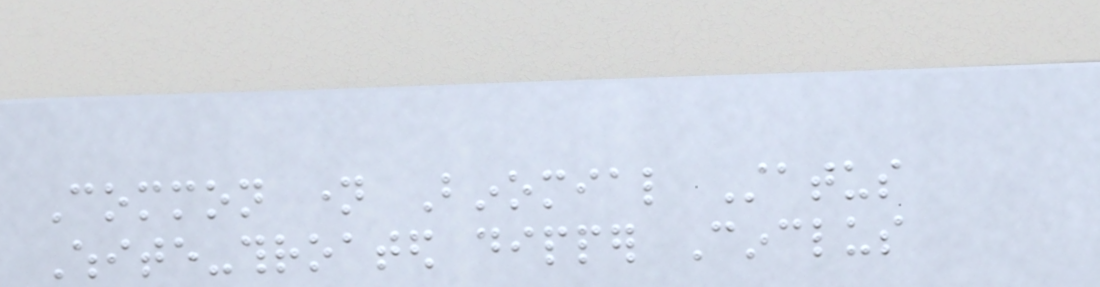Common name Binomial Status
White-throated dipper Cinclus
